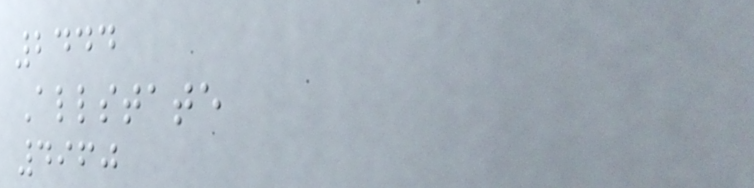2444
Allstate
4960
